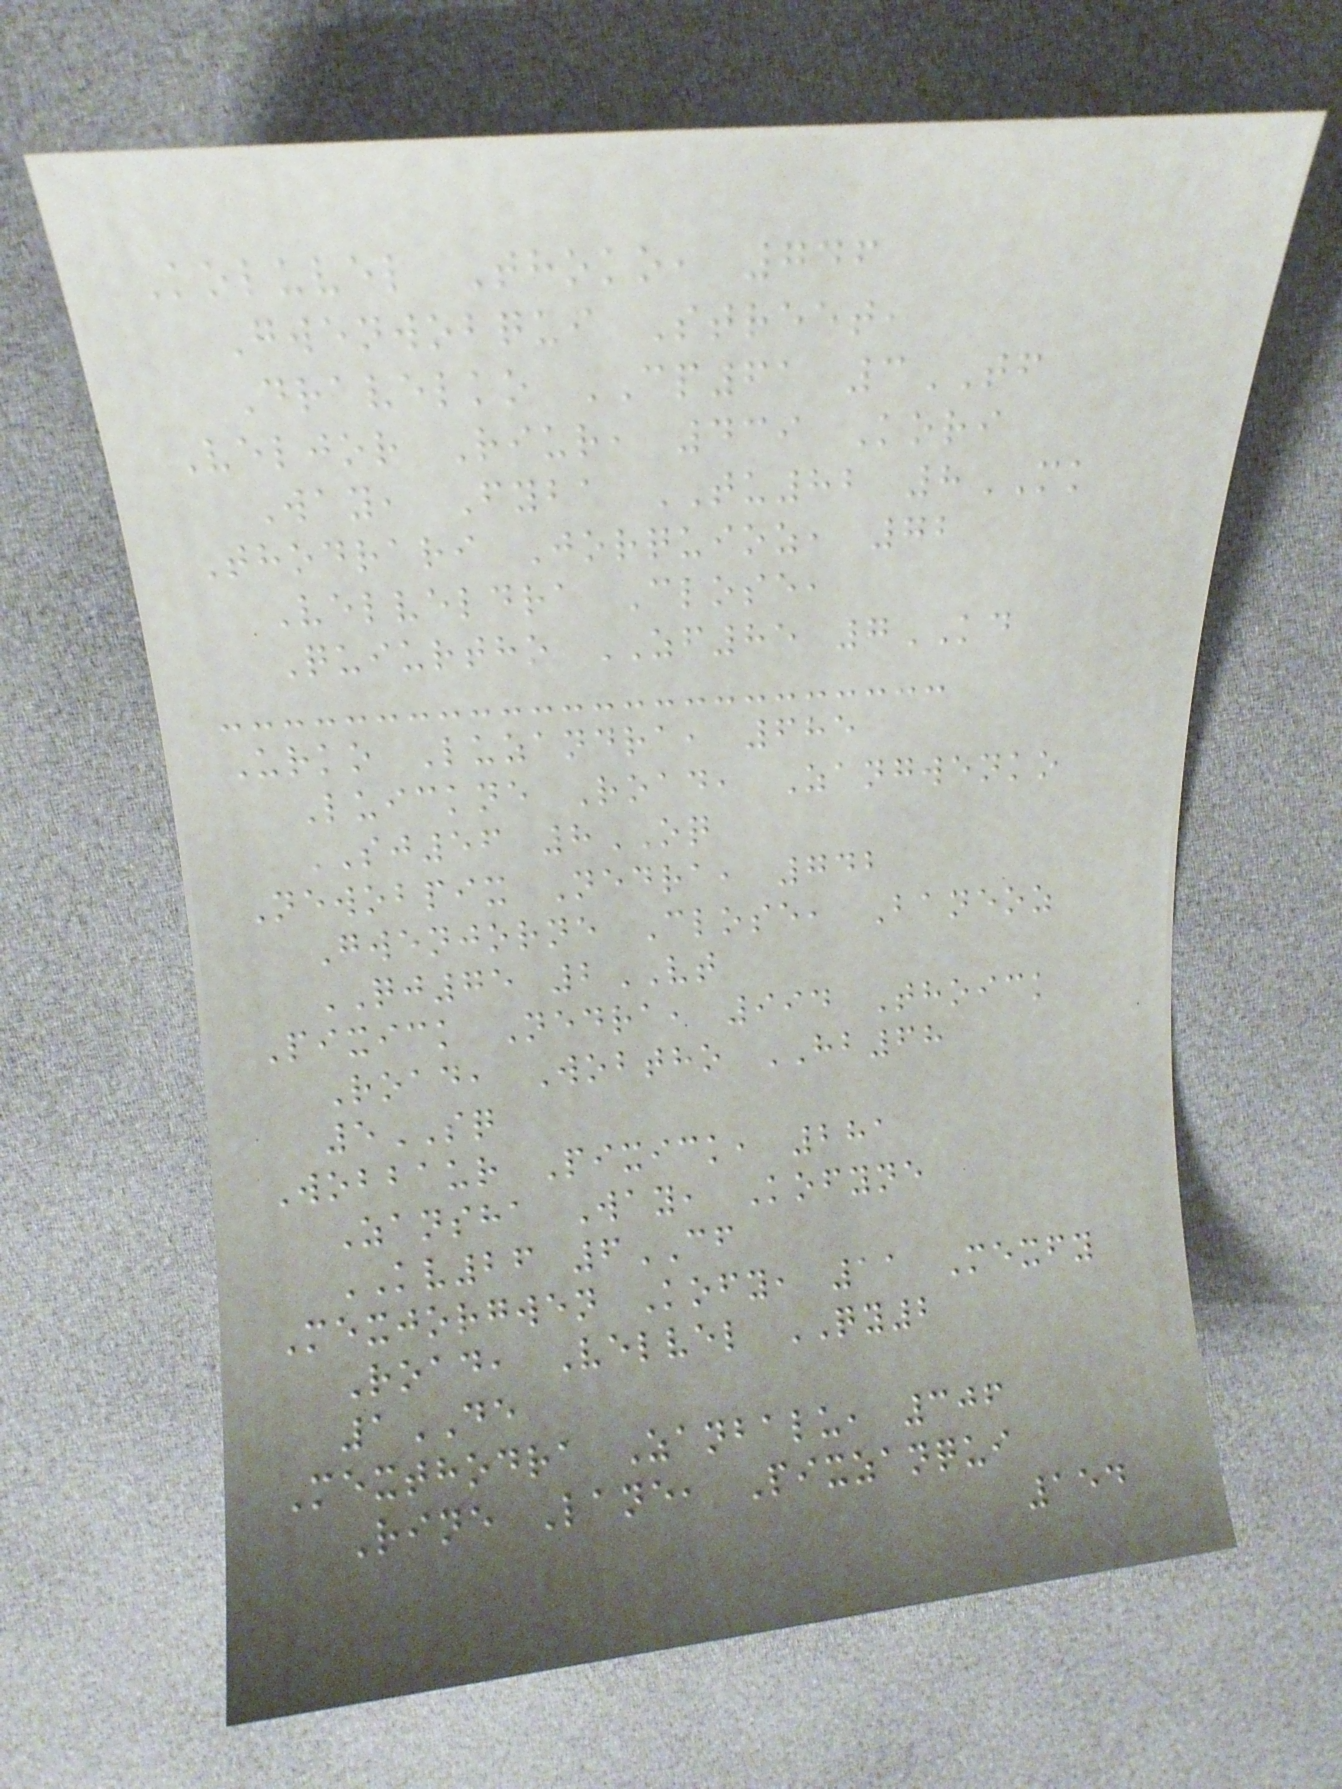Koluvel Thoko, 746
Gwenwobqui Street,
Dravelko CP61 3TF
Veljor Riur, 439 Kori
Way, Fyba TU82 8MK
Thodrari Jorquioz, 72
Velveldra Close,
Quiurtho ZF85 7KD
Urko Luzandra, 685
Luickne Road, Zangwenko
SJ56 8OQ
Newobpix Nedra, 742
Gwenjorne Close, Baneoz
QJ75 2VT
Pixick Nedra, 994 Thoick
Road, Wobtho HB68
5SQ
Wobbaur Pixick, 281
Zansha Way, Kofyne
KV26 6CF
Mexjorgwen Kofy, 11 Mexfy
Road, Velvel QY2
1DE
Mexthodra Zanbalu, 306
Rine Lane, Pixzanqui
154
